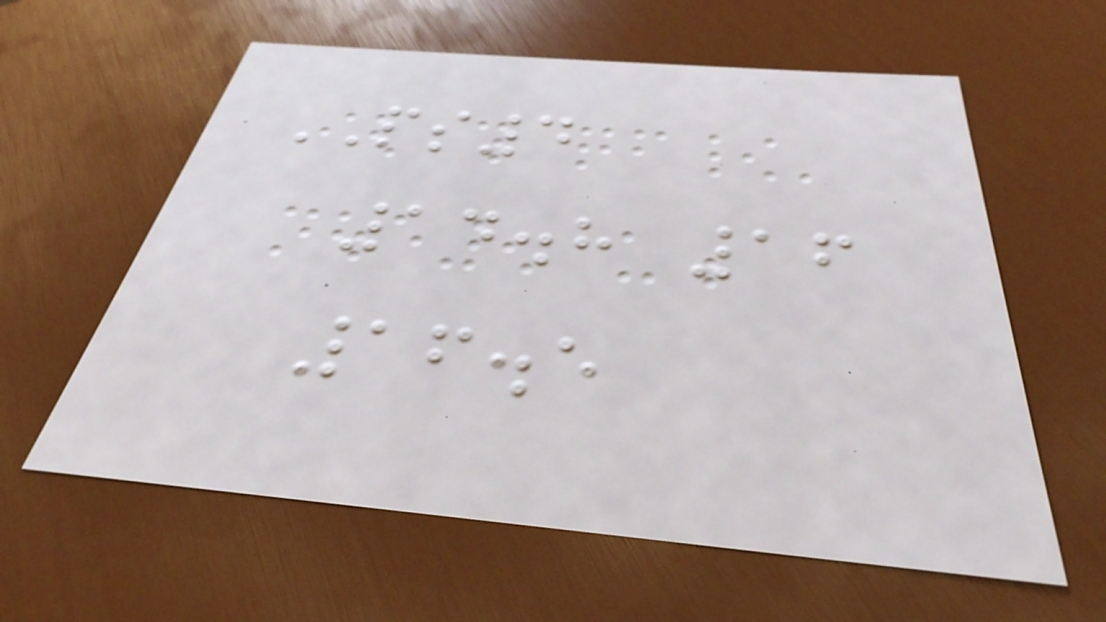PS4
14.8 16
16.5
